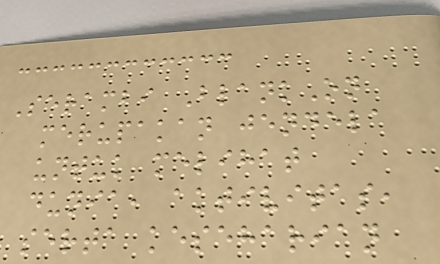Serambi BlankOn
merupakan jendela
untuk melihat
dunia, aktivitas,
serta keseharian
